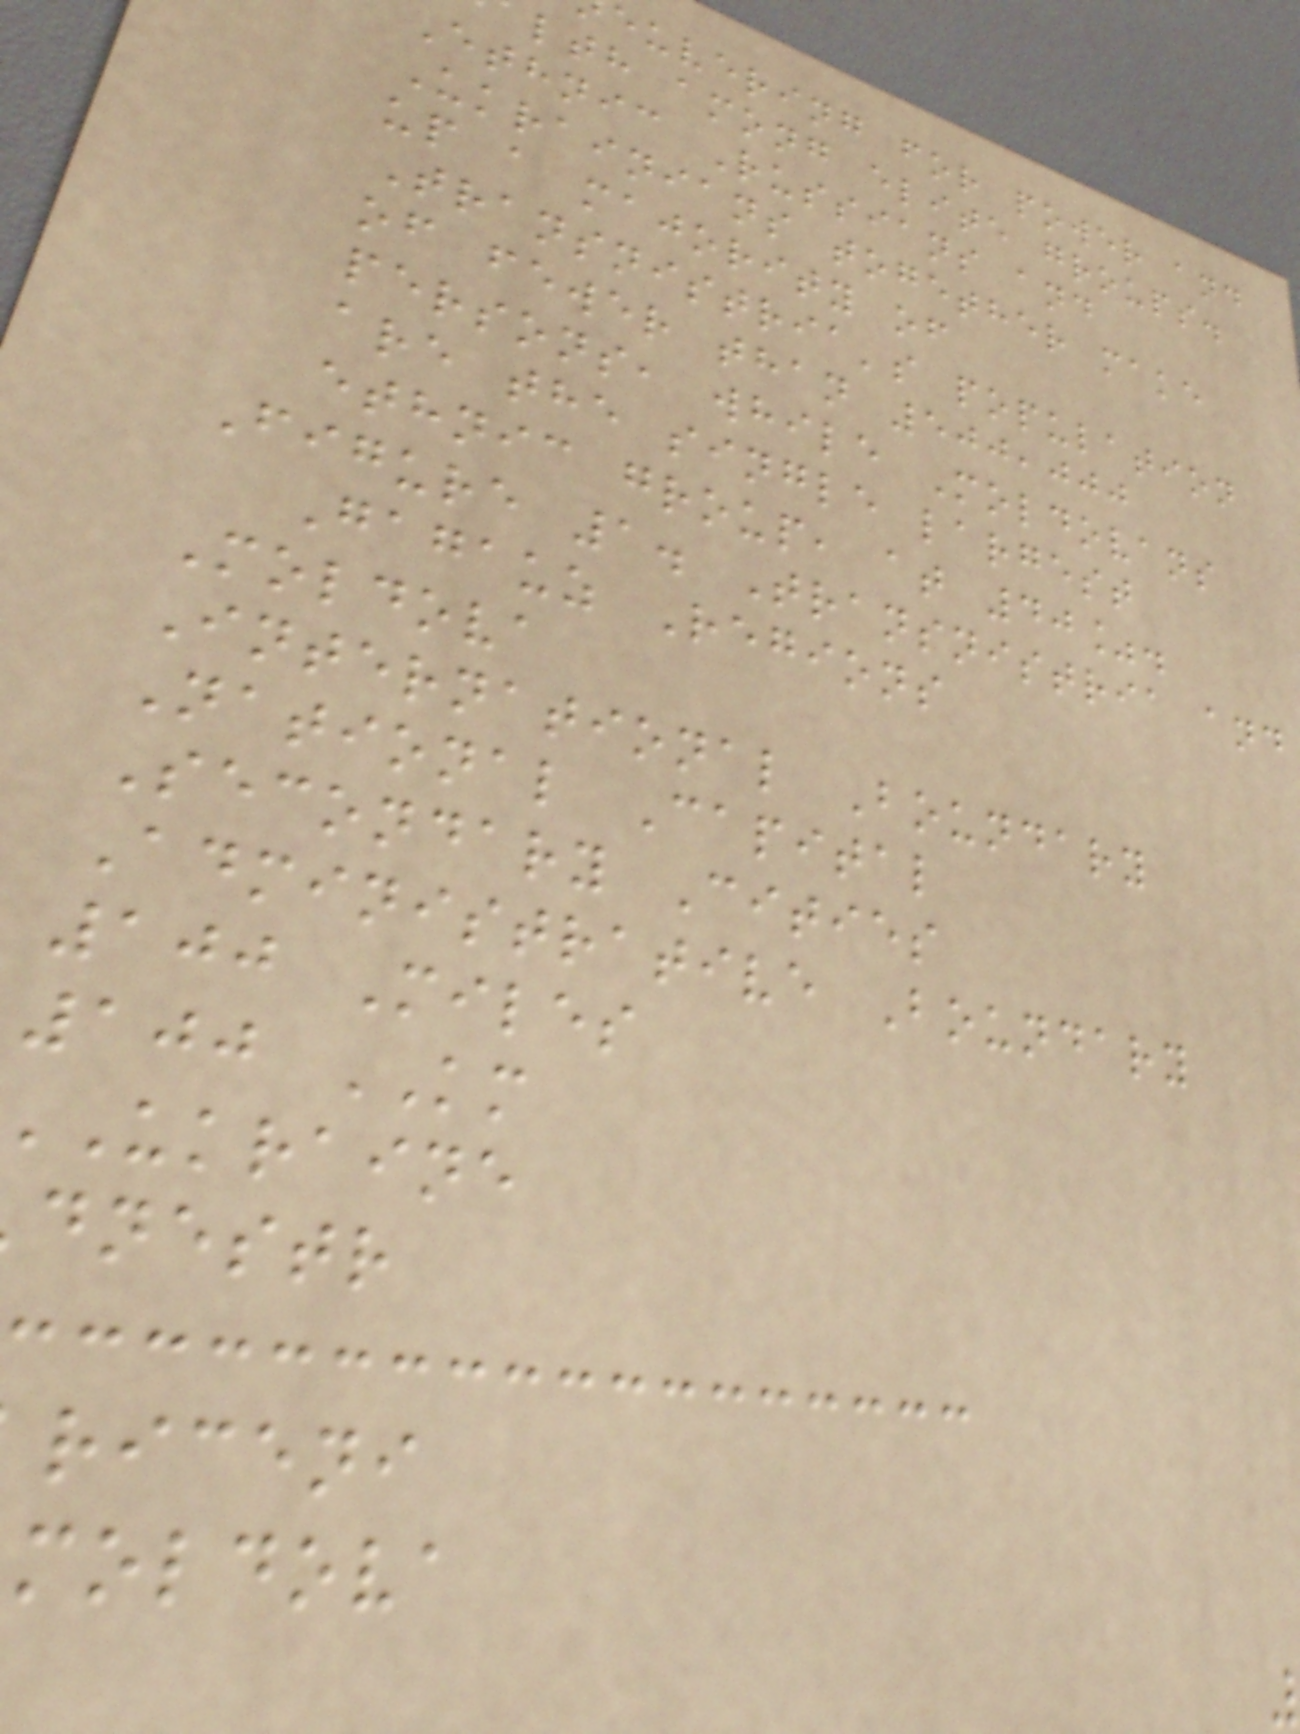euvering for power and
lth among elite groups.
Ethnic Russians and
Ukrainians together make
up a majority of
Transnistria's population
of fewer than 500,000
persons, while Moldovans
are the single largest
ethnic group, at 40%.
Figure 1. Transnistria and
Gagauz Regions
Moldova
International Boundary
National Capital
Secondary Cities
Administrative Boundary
100 Miles
100 KM
ukraine
dnestr
riceni
moldova
